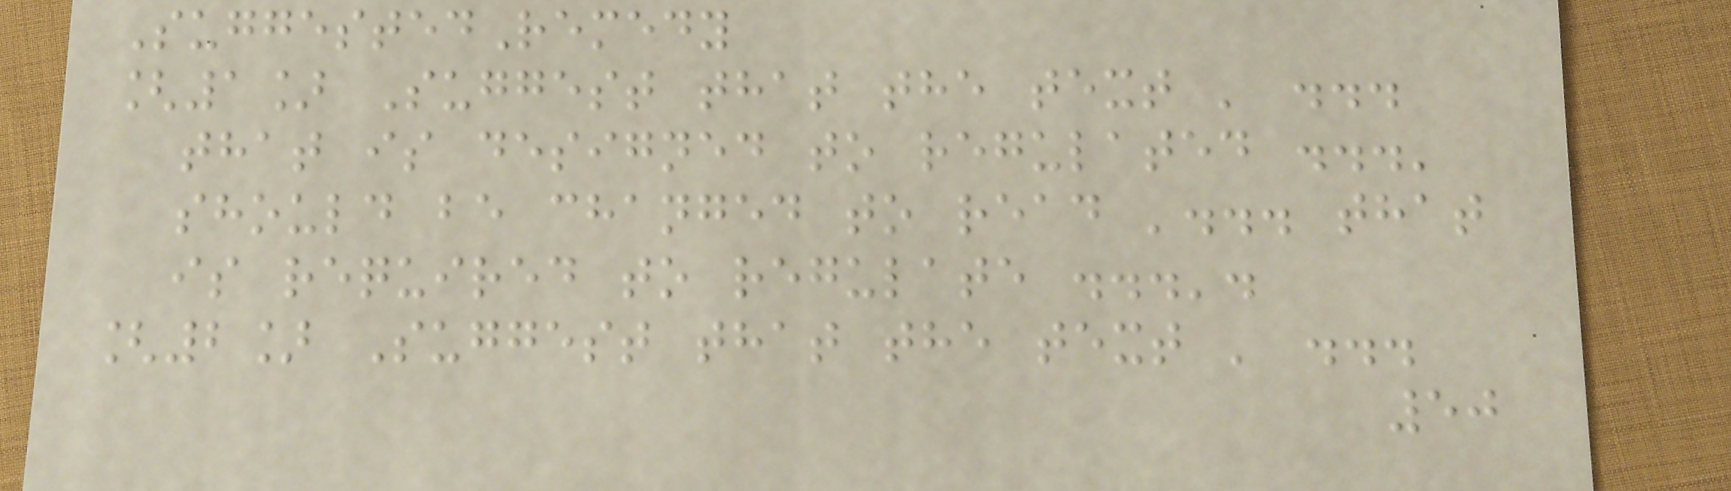SuggestedRemedy
[1] Suggest that the text ' ...
that is designed to regulated ...'
should be changed to read '... that
is required to regulate ...'.
[2] Suggest that the text ' ...
50
